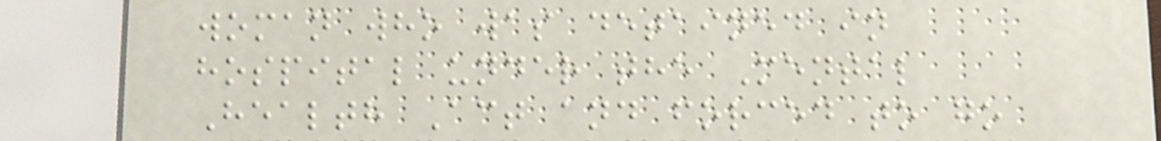woman who was detained in
hospital under the Mental
Health Act and forced to go
